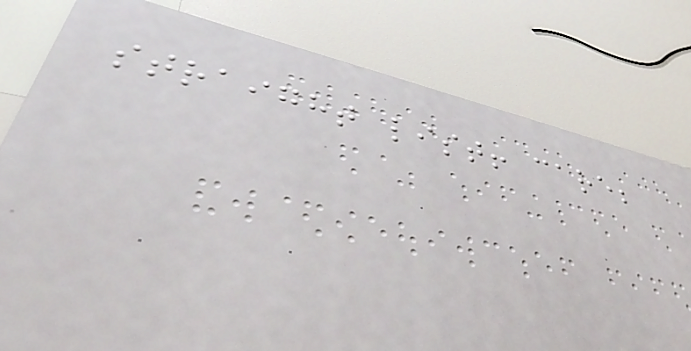straight list! care;
